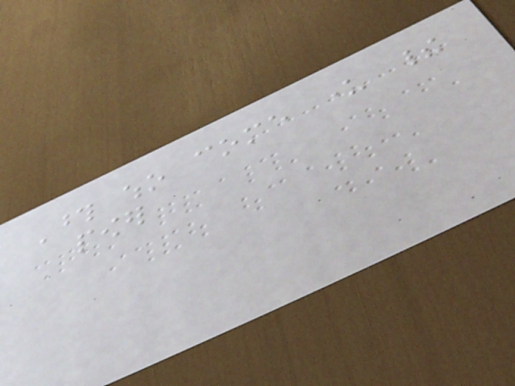Those who come under their
power
